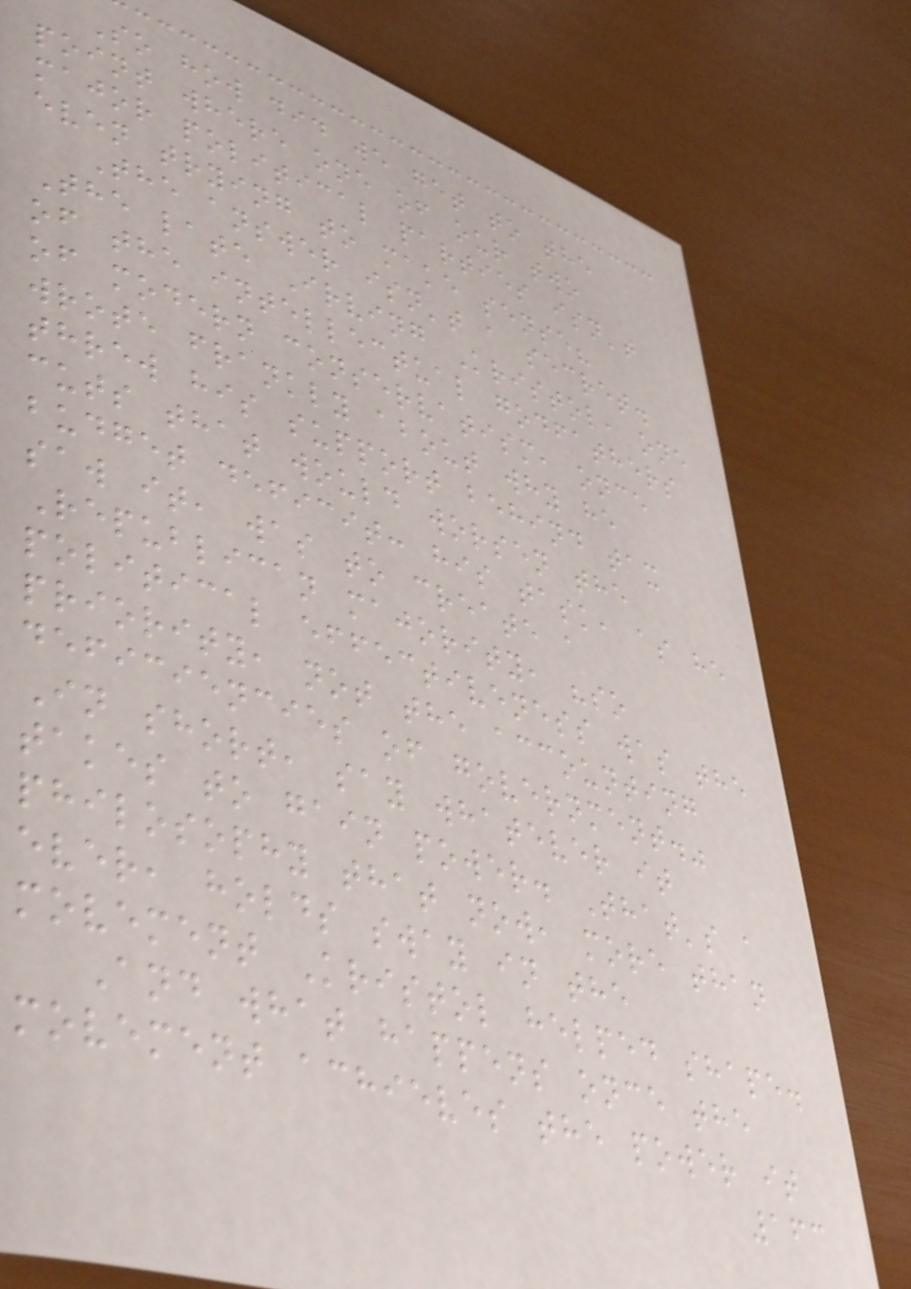So how did we get to the
point where one of our two
major political parties isn't
even trying to make sense?
The answer isn't a secret.
The late Irving Kristol, one
of the intellectual godfathers
of modern conservatism, once
wrote frankly about why he
threw his support behind tax
cuts that would worsen the
budget deficit: his task, as he
saw it, was to create a
Republican majority, "so
political effectiveness was the
priority, not the accounting
deficiencies of government."
In short, say whatever it
takes to gain power. That's a
philosophy that now, more than
ever, holds sway in the
movement Kristol helped shape.
And what happens once the
movement achieves the power it
163
